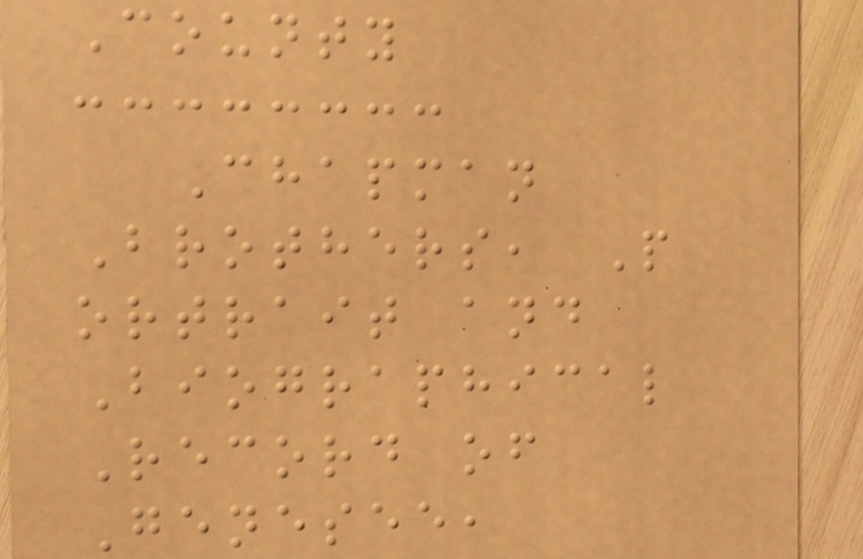County
Chapman
Brothers, P
ortrait and
Biographical
Record of
Genesee,
